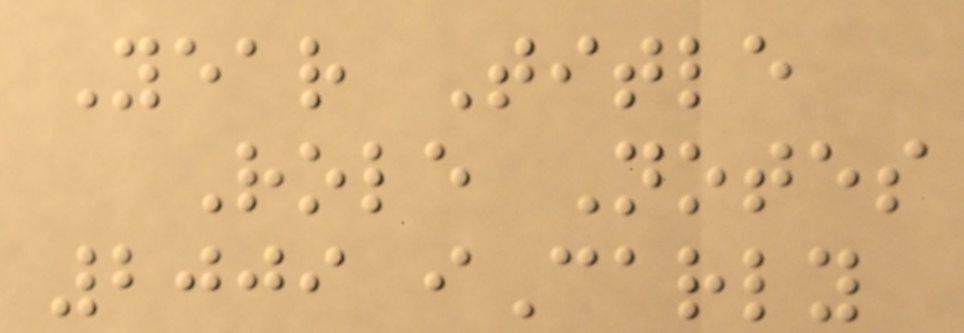Year Title
Role Notes
2009 iCarly
